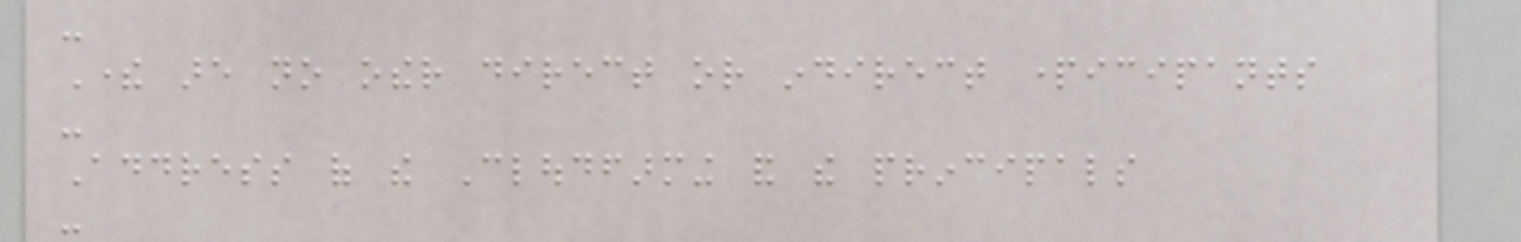-
There are no other direct or indirect participants
-
Address of the Cloudfarming and the principals
-
